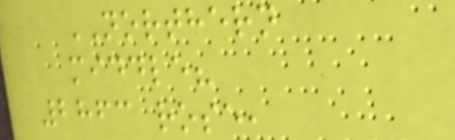NORTHERN
middle?
2863 rose,
